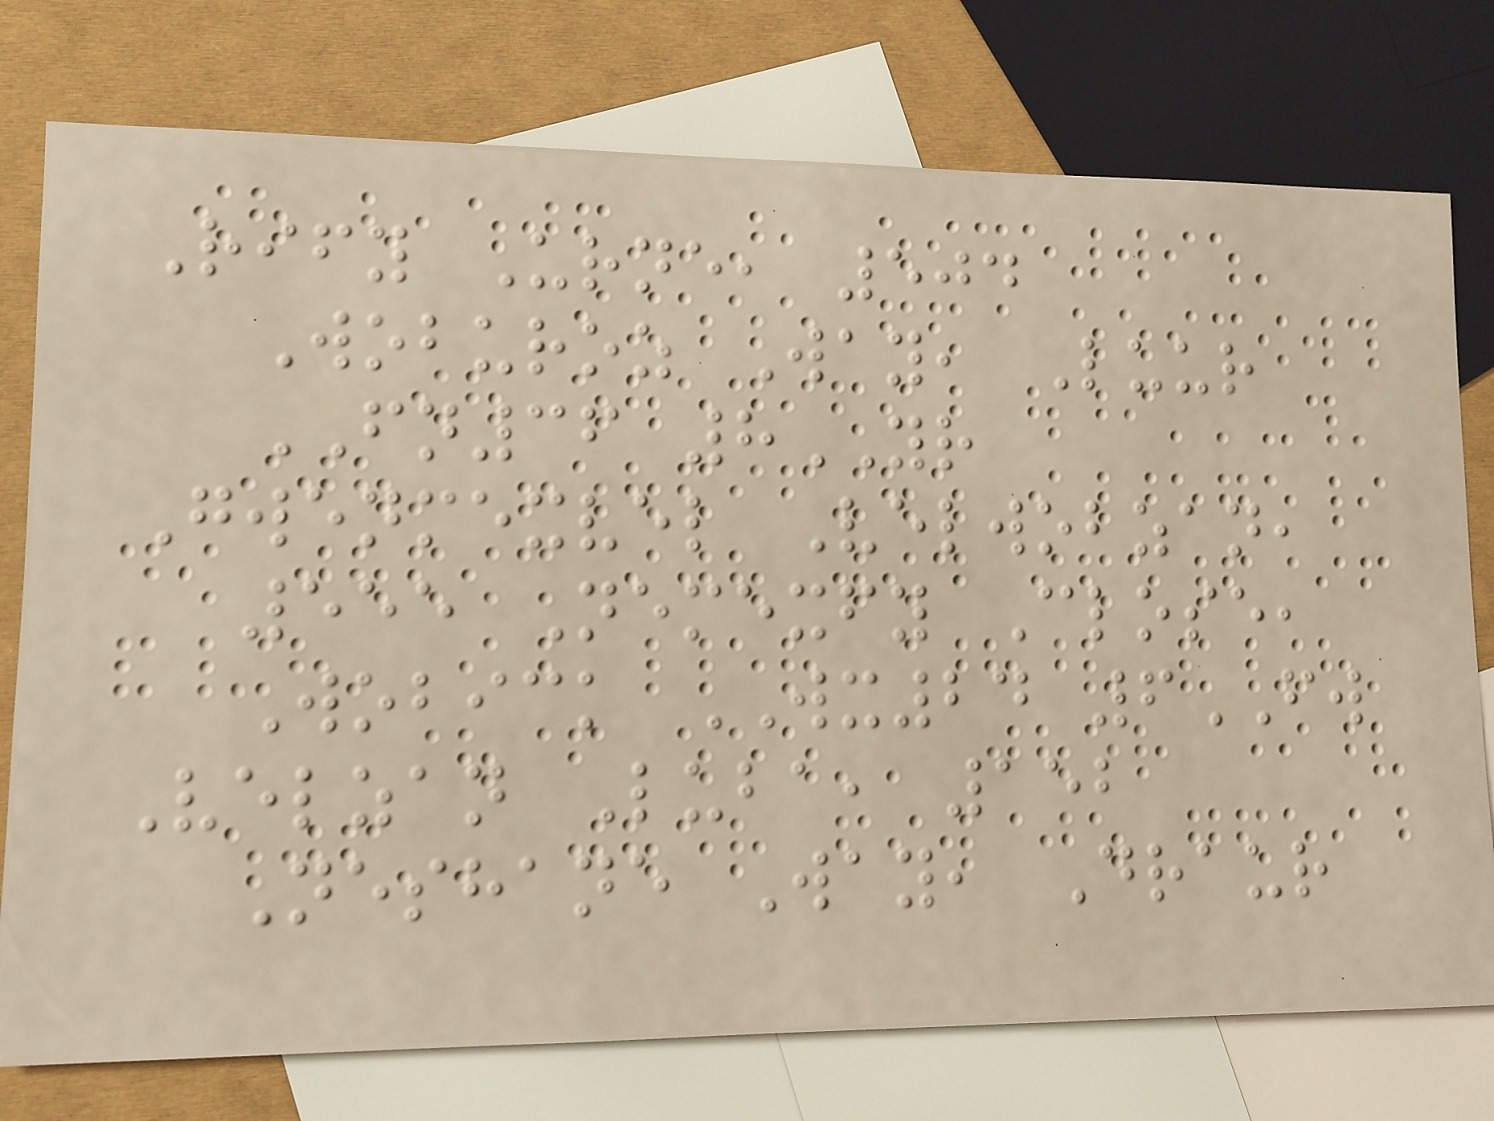Rify Urne, 504
Woburoz Way, Luur
FN36 8YR
Gwenmexvel Velwobzan,
555 Nemexfy Close,
Wobick WX24 6FW
Velzan Luba, 152
Neshane Way, Draur
